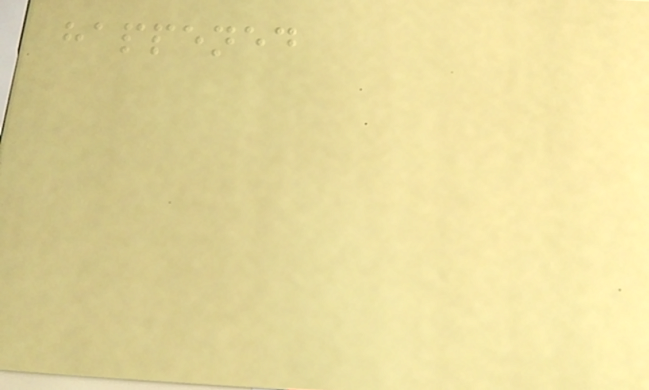happened
